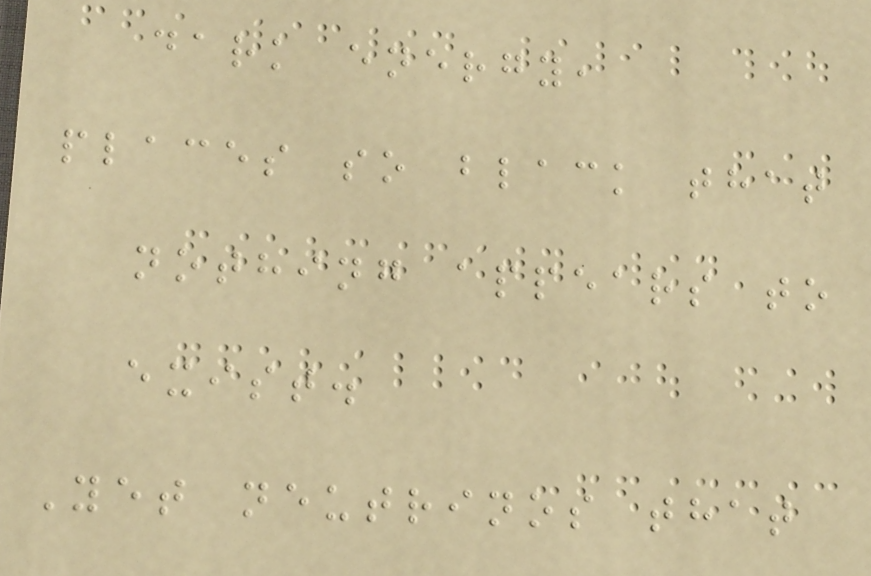dark energy,
places so black that
nothing appears to
exist.
Yet neutrinos that
